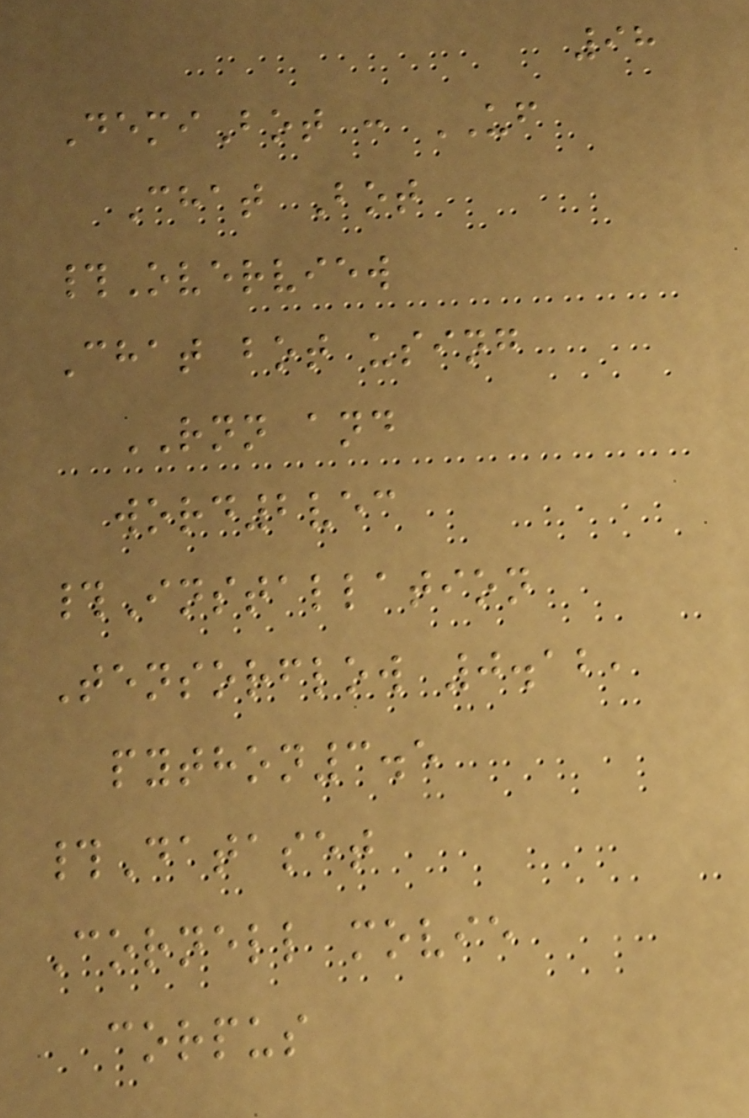98
DemiBot : UF
Chat Bot
#Overview
Chat bot using
RNN and
word2vec
#Installation
Tensorflow 0.12,
python3.5
#Dataset
Cornell movie
corpus
